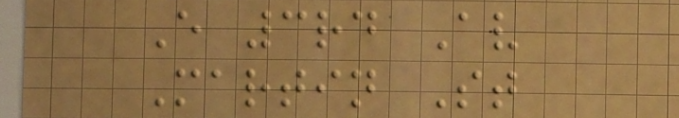E 3rd Av
Martin St
